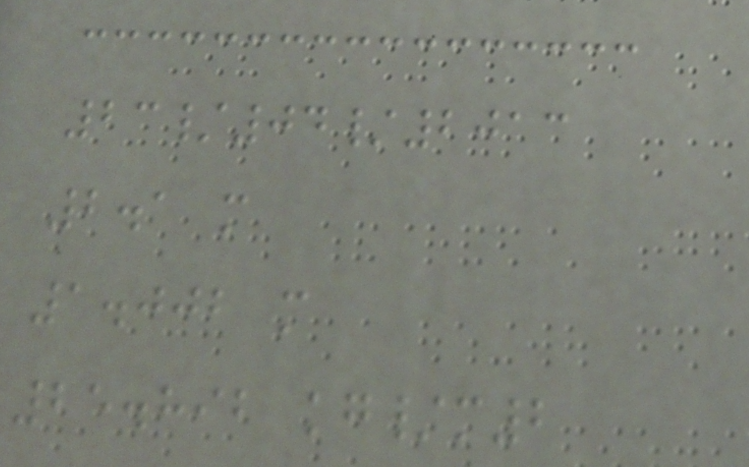23/04/2013
2.1 m
1.002 m
25.892 kg/m2
